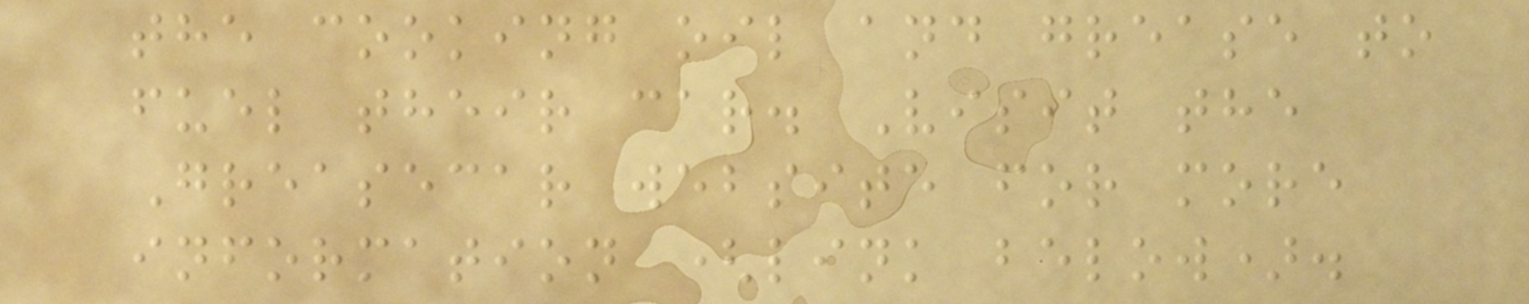the cooking oil and grease to
fuel their car. Visit the
Greasecar website for more
information (link below).
